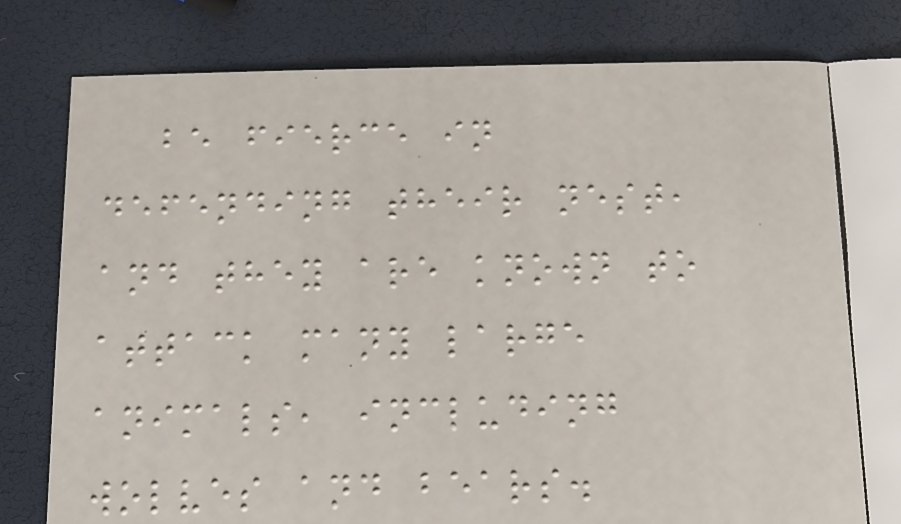be fierce in
defending their nest,
and they are known to
attack many large
animals, including
wolves and bears.
